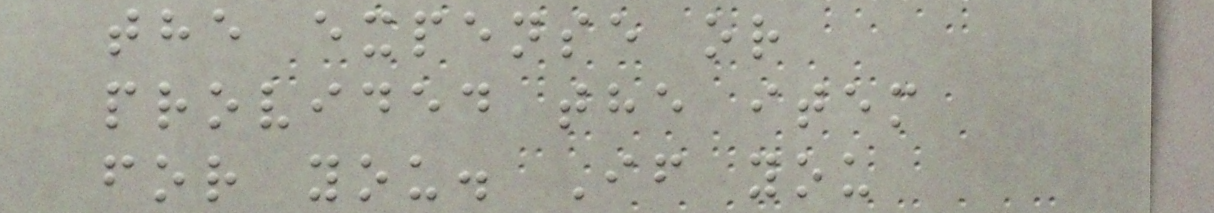the expense or
provided the item
for you. If you
